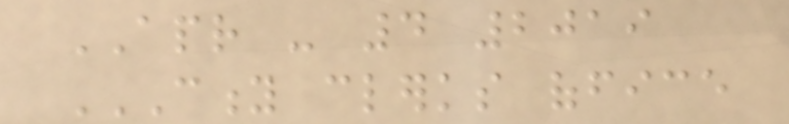APR - 4 2019
CITY CLERKS OFFICE
